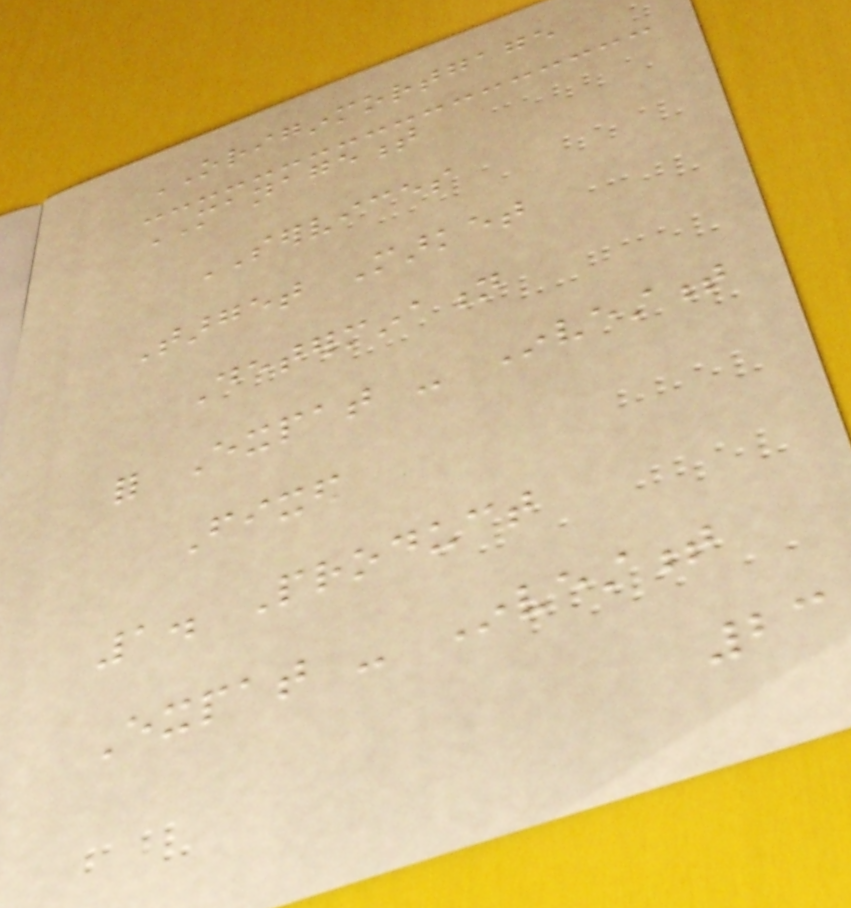ORIGINMORTGAGE
MANAGEMENT
SERVICES
Target Market
Determination
for Expat - Investment
Fixed
1. Product
Expat - Investment
23
